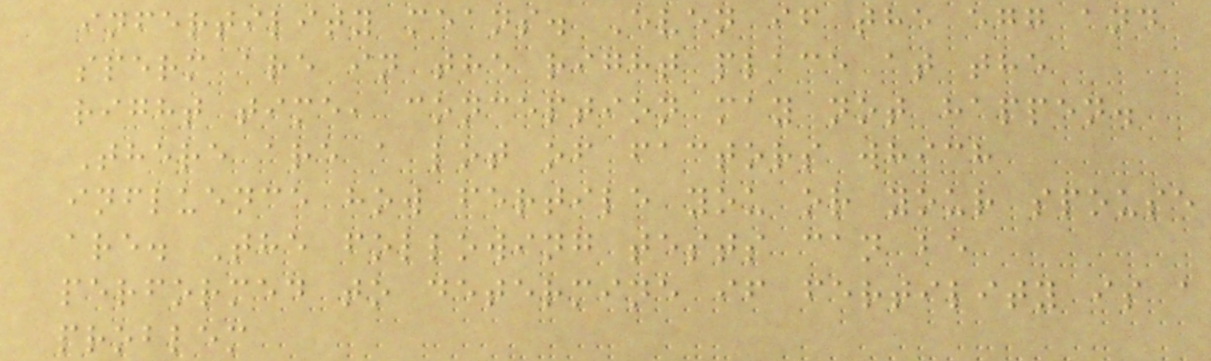infertility means. Even if the egg and
sperm are in the right place at the
right time, conception may not happen.
There are a lot of factors which
influence how fertile you or your spouse
are. The following tests can be
performed to determine if fertility is a
problem
